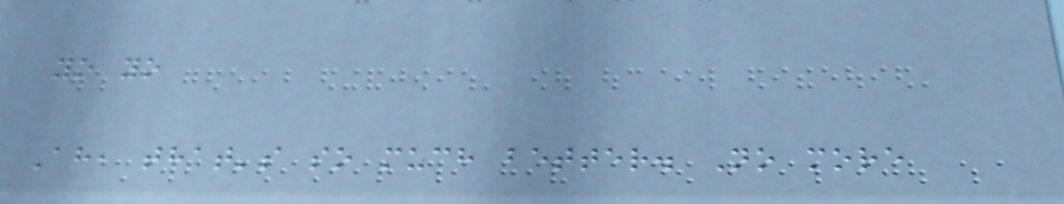yo yo
Ah, that's so much better. No more
